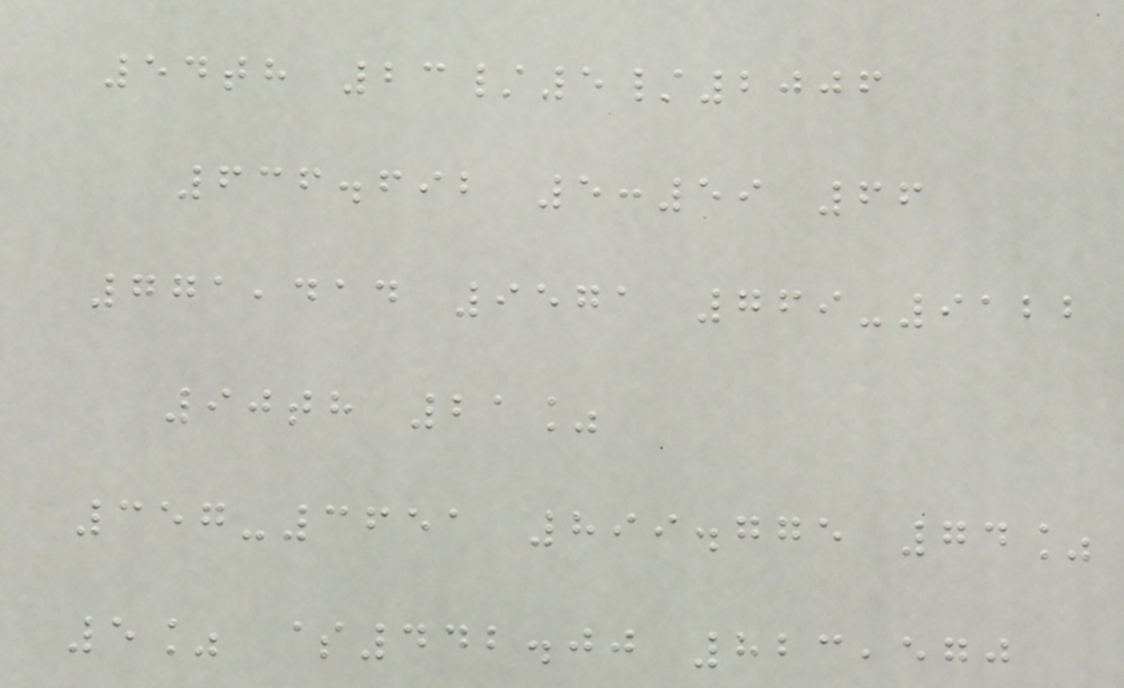54th 23/5/2006
636.692 5:59 66
771,414 9571 769-9122
90th 21%
357-3651 899.775 74%
5% $442.00 823,570
